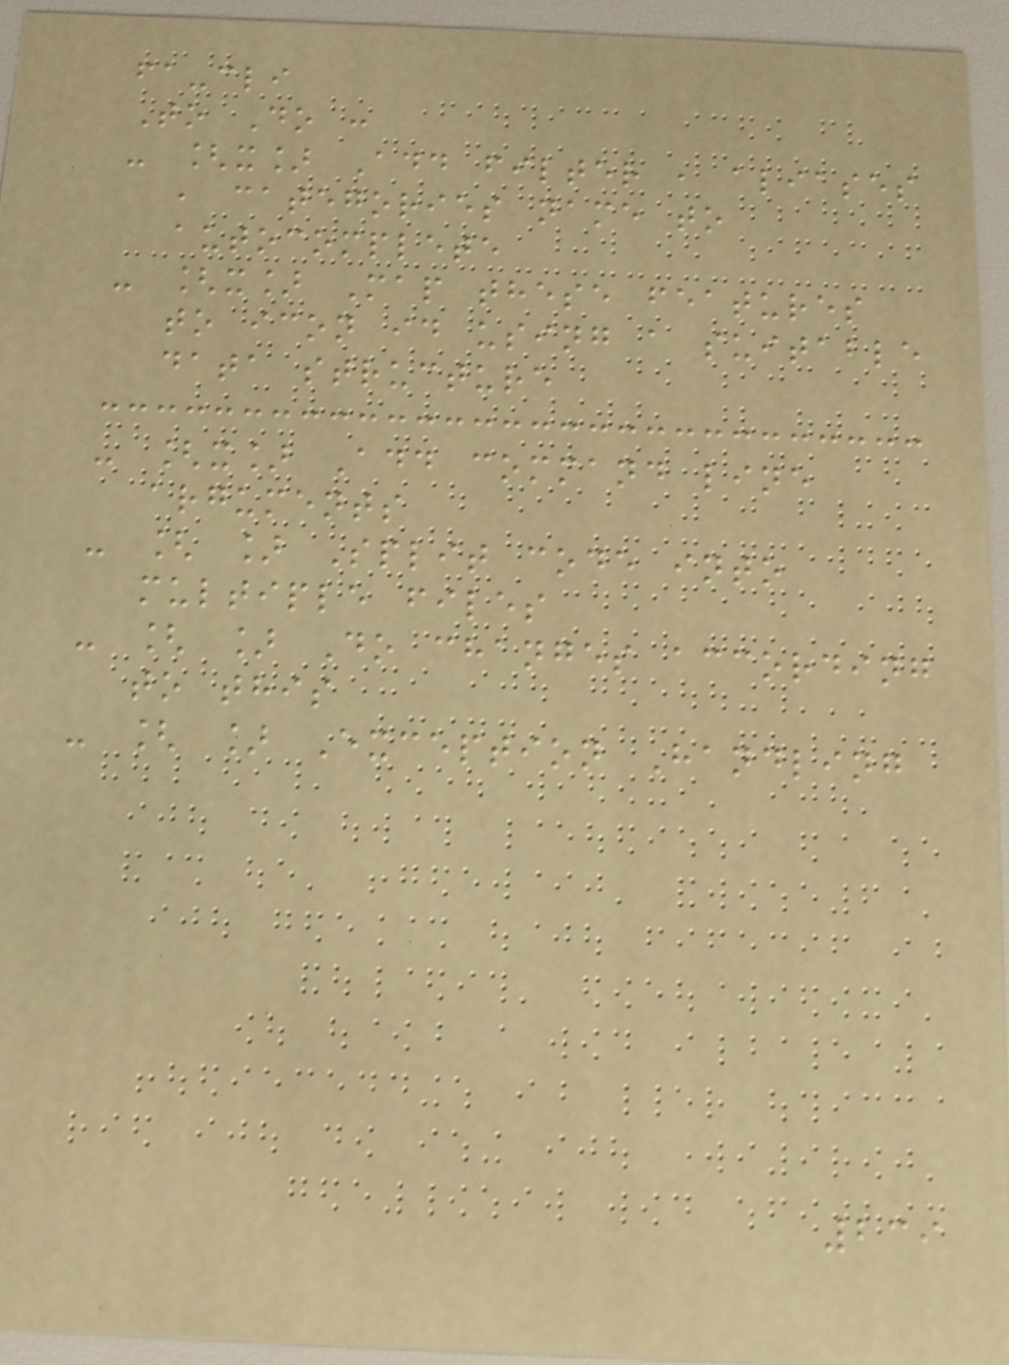fa-cli
To Do :
- [x] Add filter , aliases
, categories name to
autocomplete
- [x] Map these features
to icon id using a suitable
data structure
- [x] Add command line
arguments
- [ ] Split code into
multiple files
- [ ] Do changes according
to this
- [ ] Exception Handling
239
